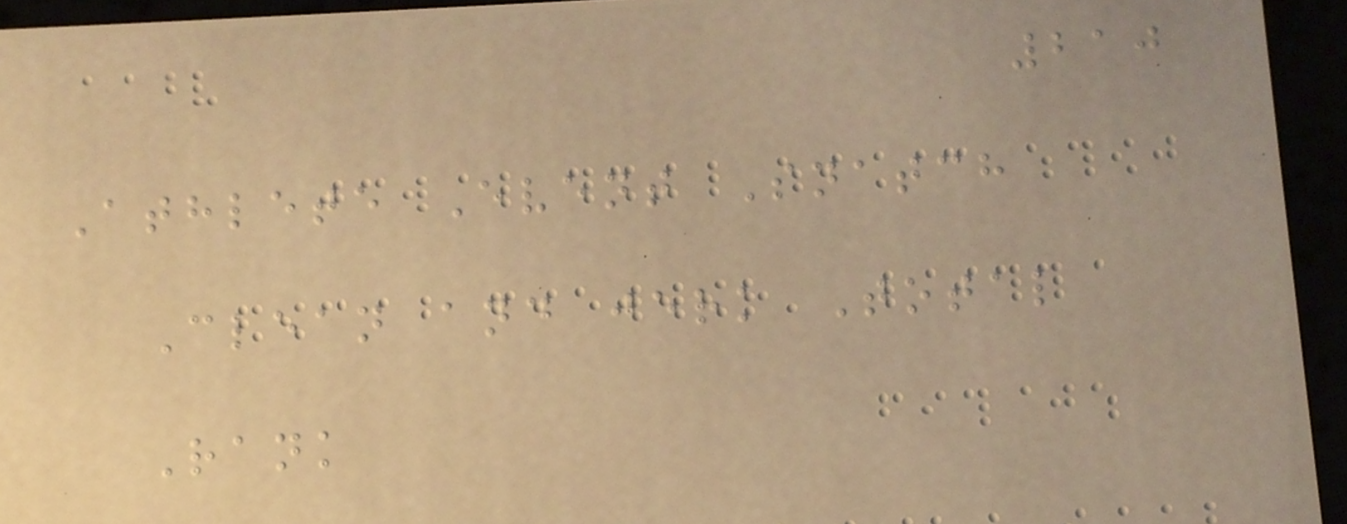210
Athlete Event Snatch
Clean and jerk Total
Rank
